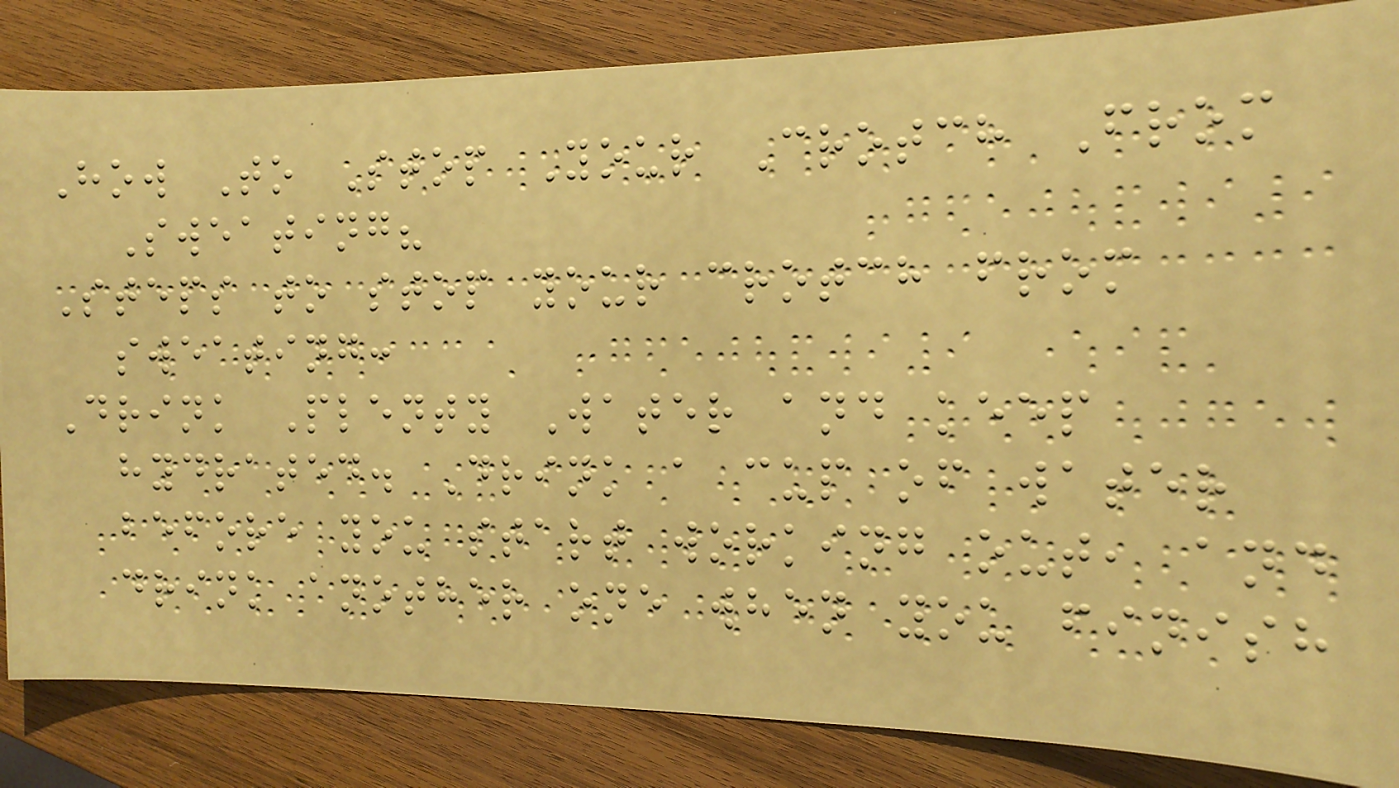How To Stop Your Crotch From
Sweating?
Steps to stop your crotch from
sweating:
Drink Plenty Water and keep
hydrated. Drink a cup of water
before you start working out, and
drink another one when you finish
